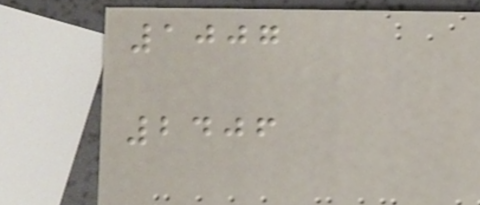1007
2406
